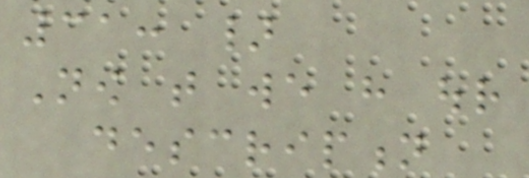31: }
Now that we have our
description
